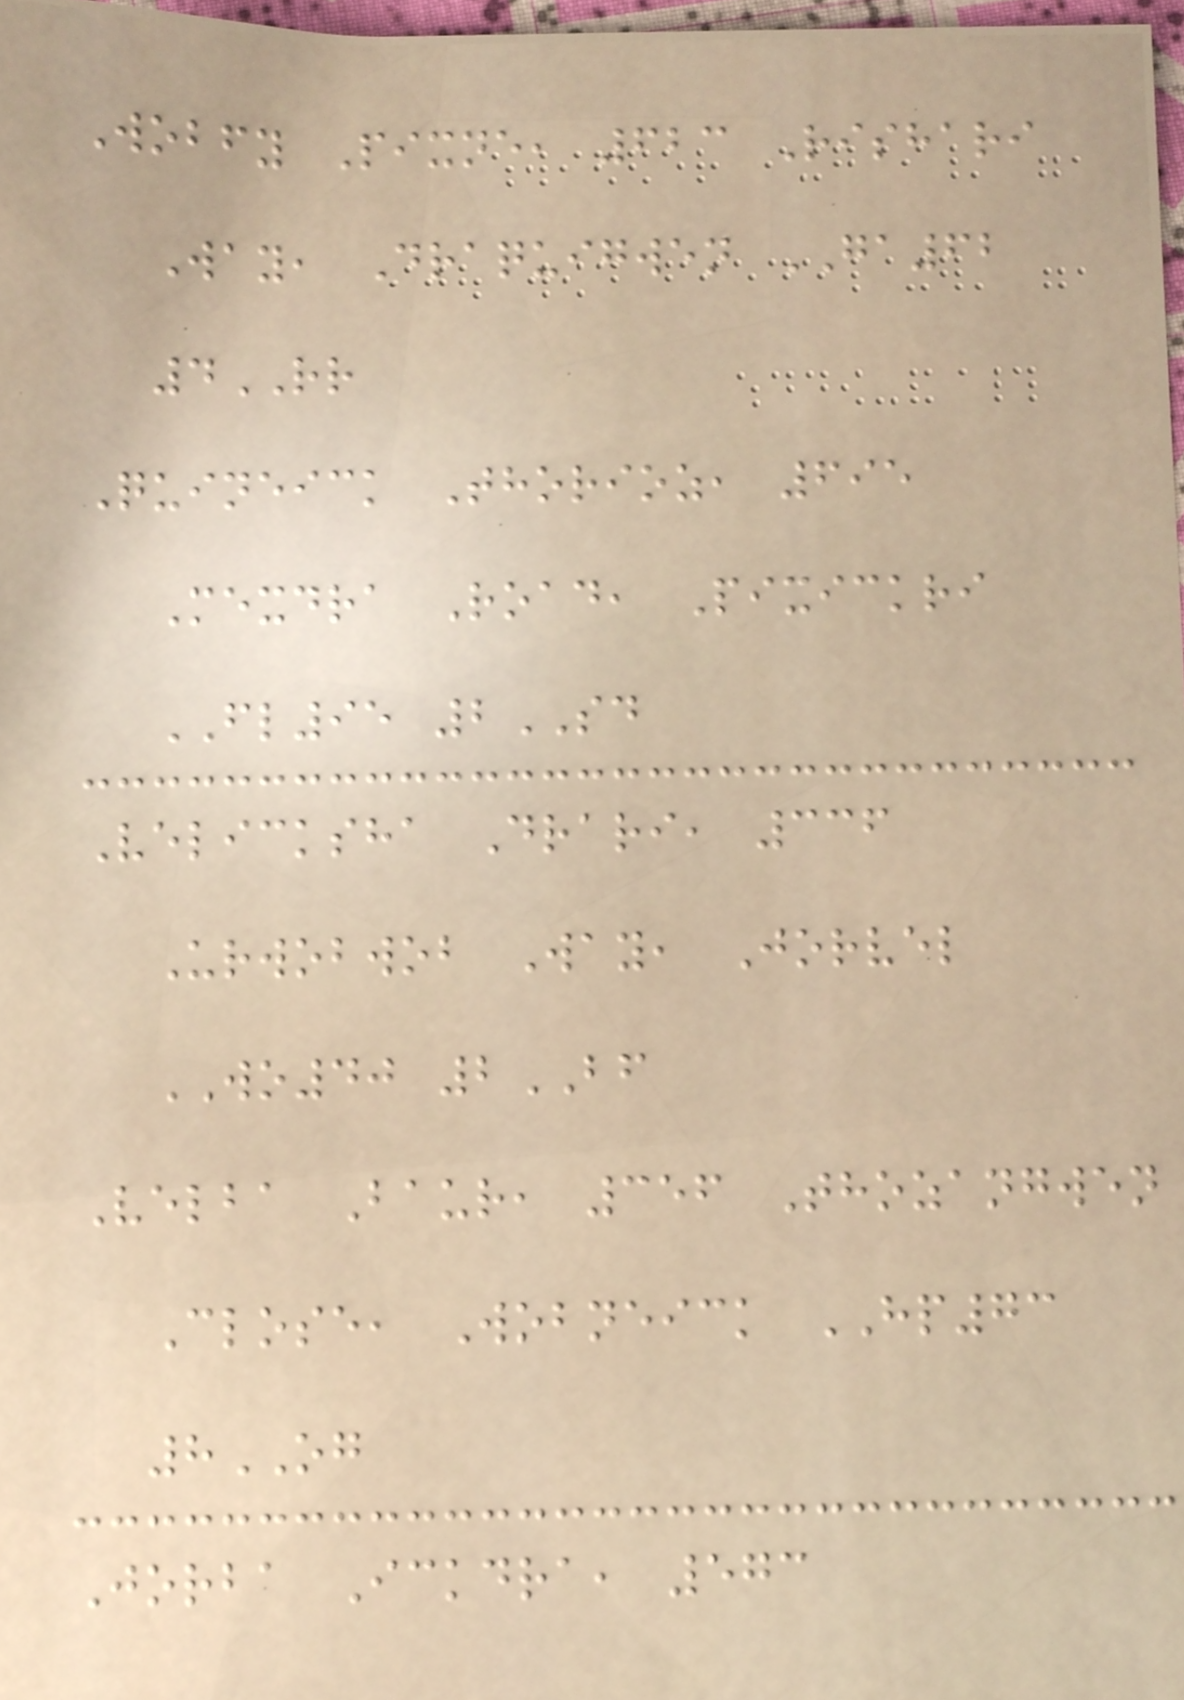Wobfy Pixne, 623 Rishari
Way, Draquigwen GA62
4RR
Quineick Thorioz, 695
Mexdra Road, Pixickri
FL95 2SD
Velicksha Drari, 336
Urwobwob Way, Jorvel
WO40 2BF
Velba Baur, 356 Thozangwen
Close, Wobneick HP73
8OG
Jorba Ickdra, 573
